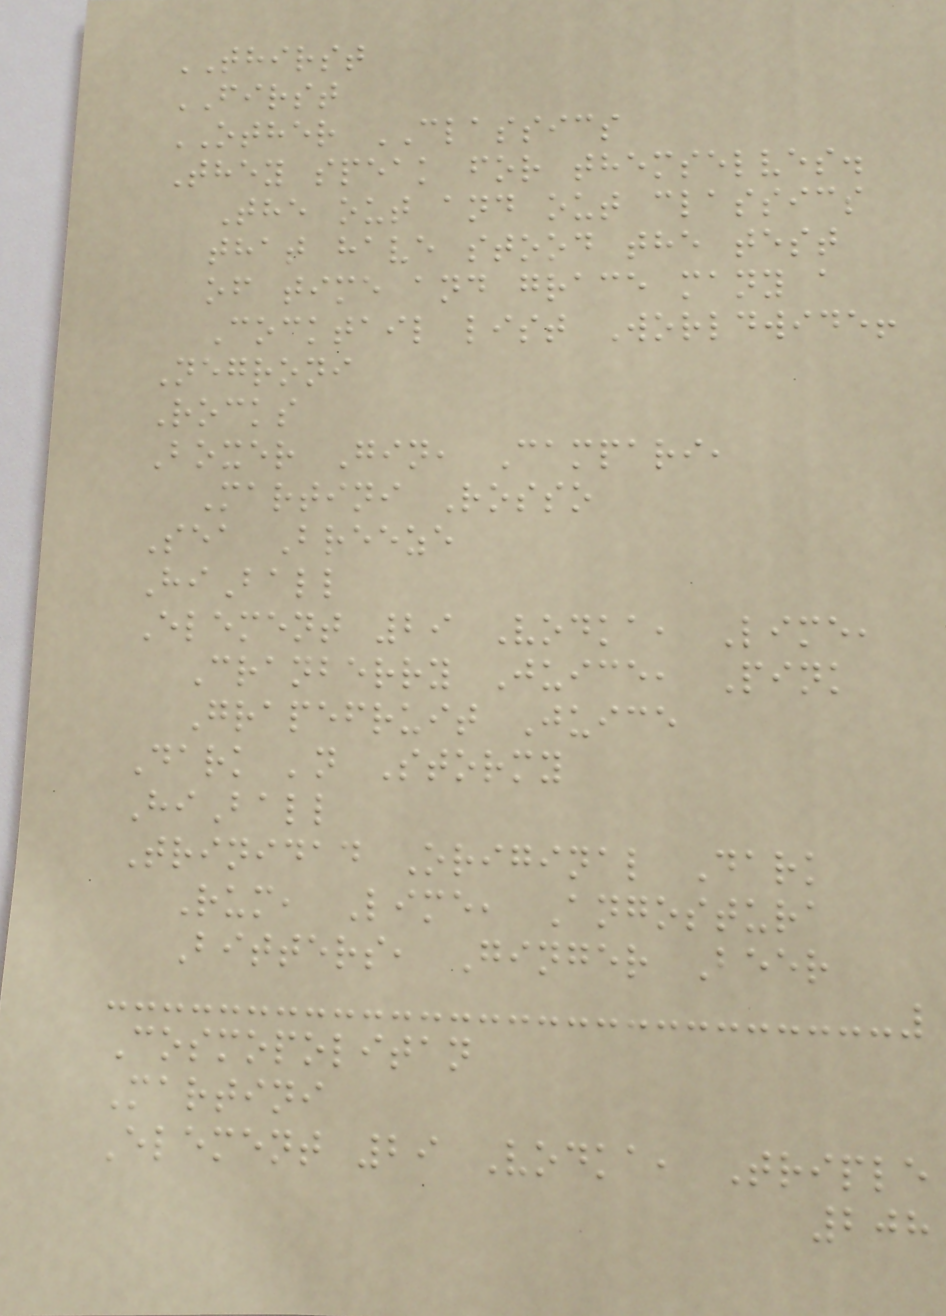THIRST
FIRST
OTHER CLASSICS
They speak for themselves.
The out and out classics
that have stood the test
of time and grace many a
Cocktail list Worldwide!
Negroni
Rocks
Boxer Gin, Campari,
Martini Rosso
Sea Breeze
HiBall
Element 29 Vodka, Lime,
Cranberry Juice, Pink
Grapefruit Juice
Dark 'n Stormy
HiBall
Trinidad Original Dark
Rum, Lime, Angostura
Bitters, Ginger Beer
Cosmopolitan
Martini
Element 29 Vodka, Triple
208
